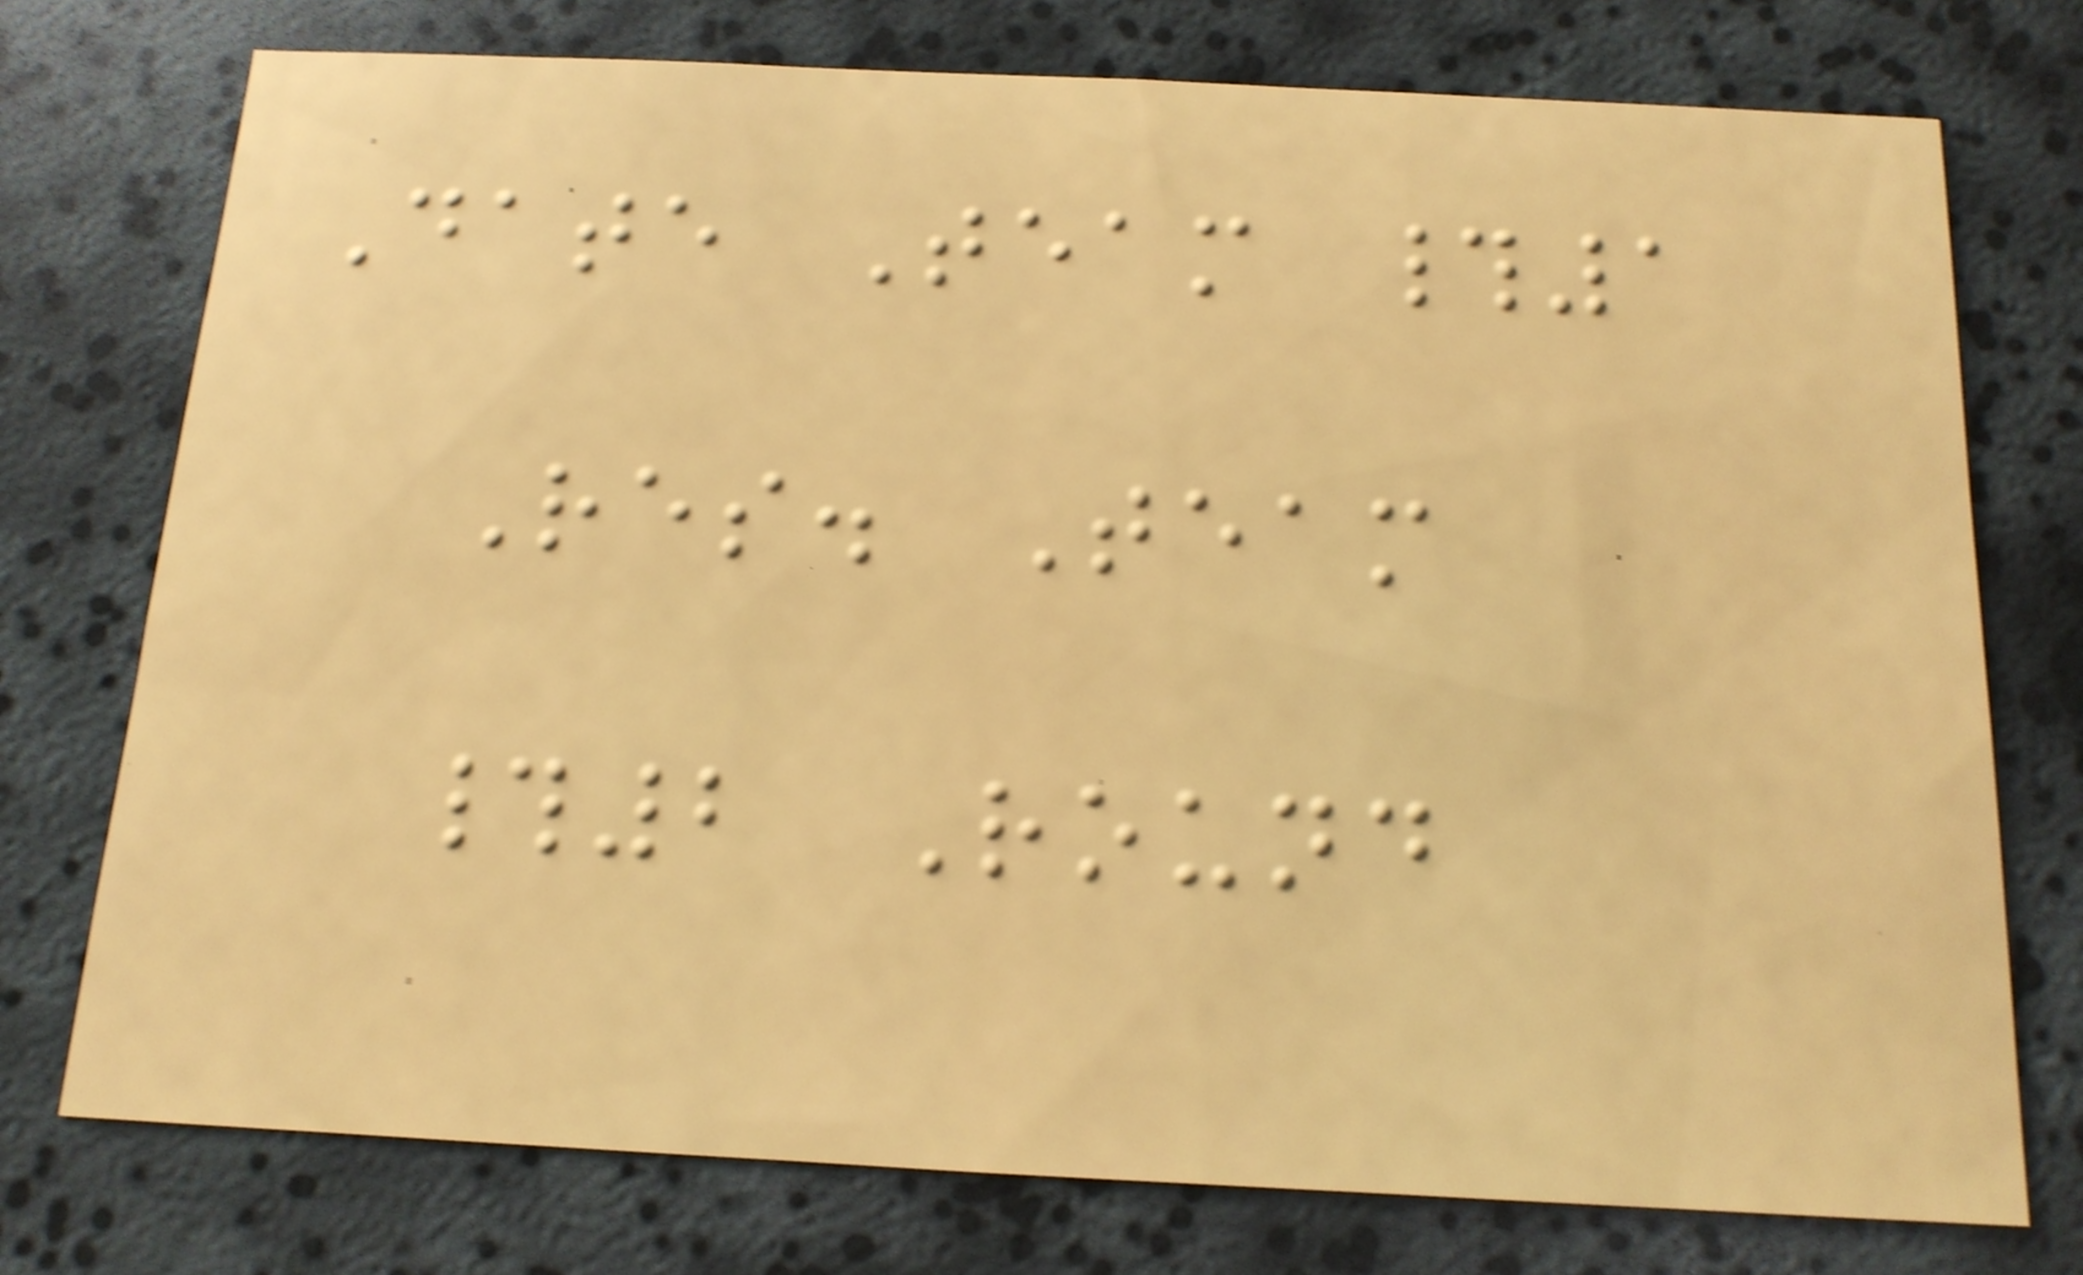Date Team #1
Res. Team
#2 Round
